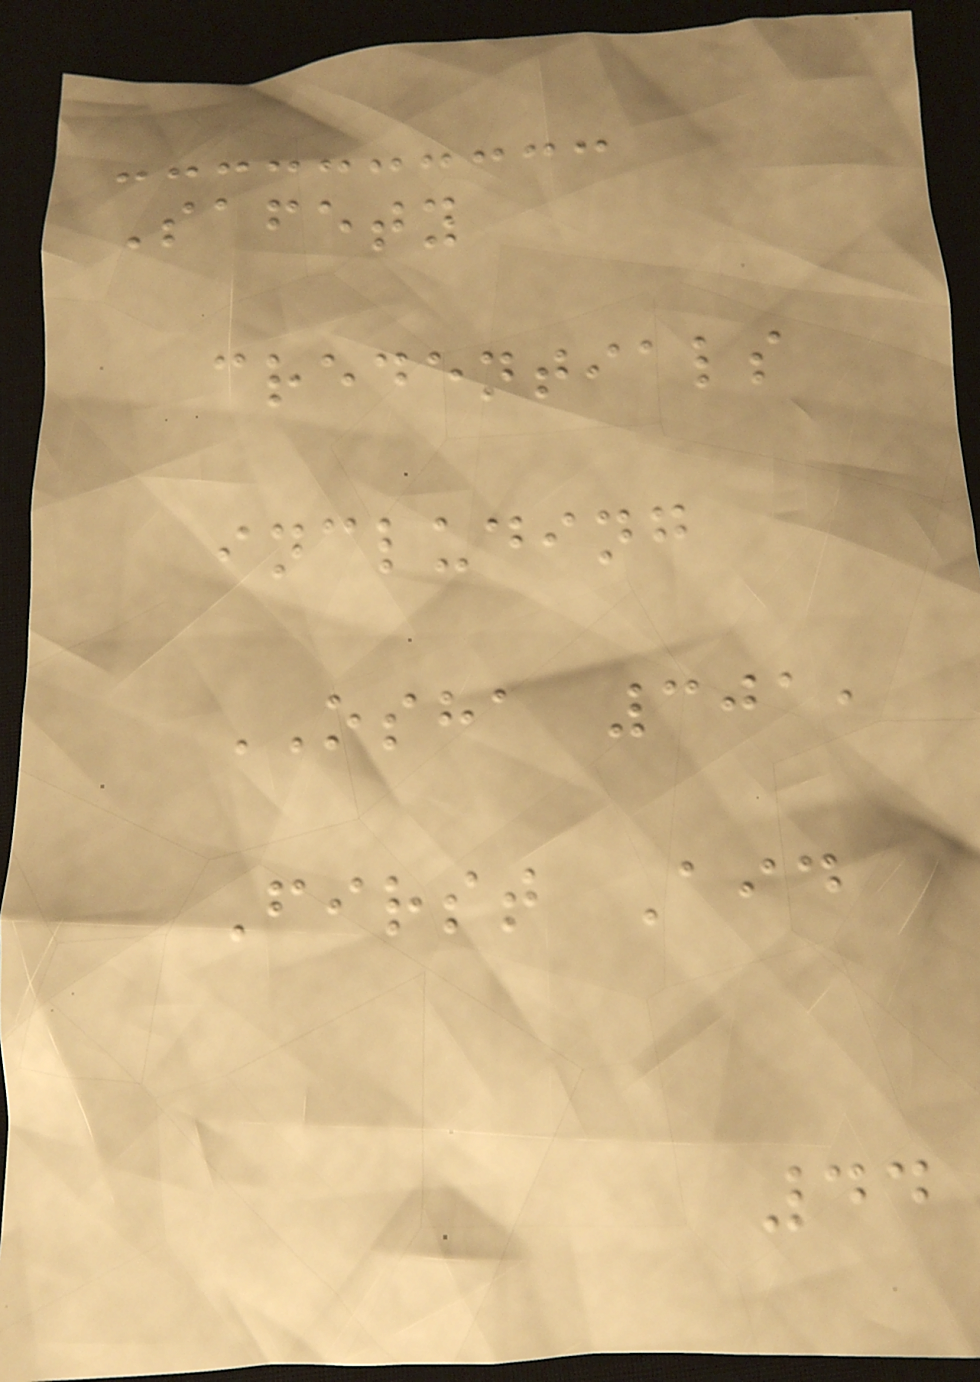Safety
credentials
including
OSHA 301,
First Aid
44
